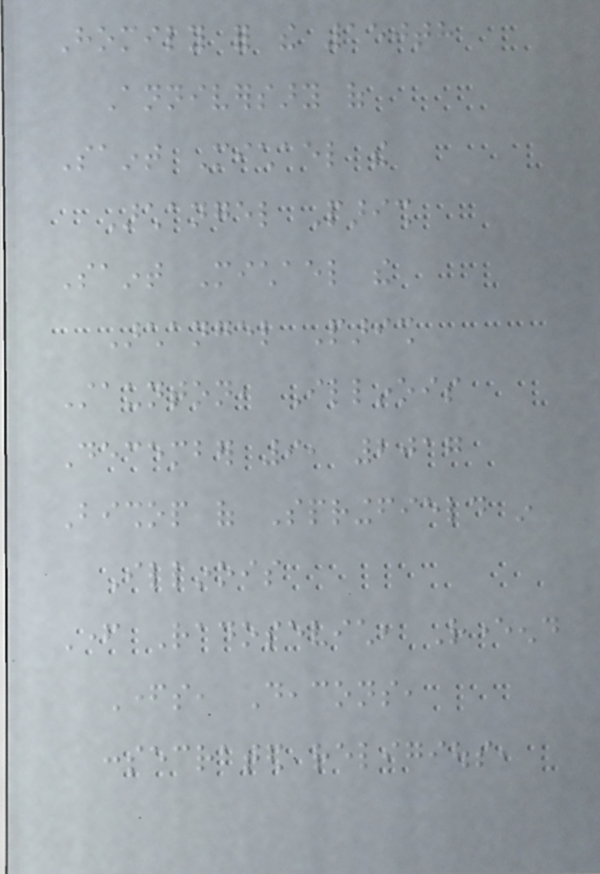Homily for the 150th
Anniversary of
Saint Michael the
Archangel Parish
Saint Michael the
Archangel Parish
Staunton, Illinois
December 9, 2017
Bishop of Springfield in
Illinois
Father Radosevich, Reverend
Fathers, Deacons,
consecrated religious,
